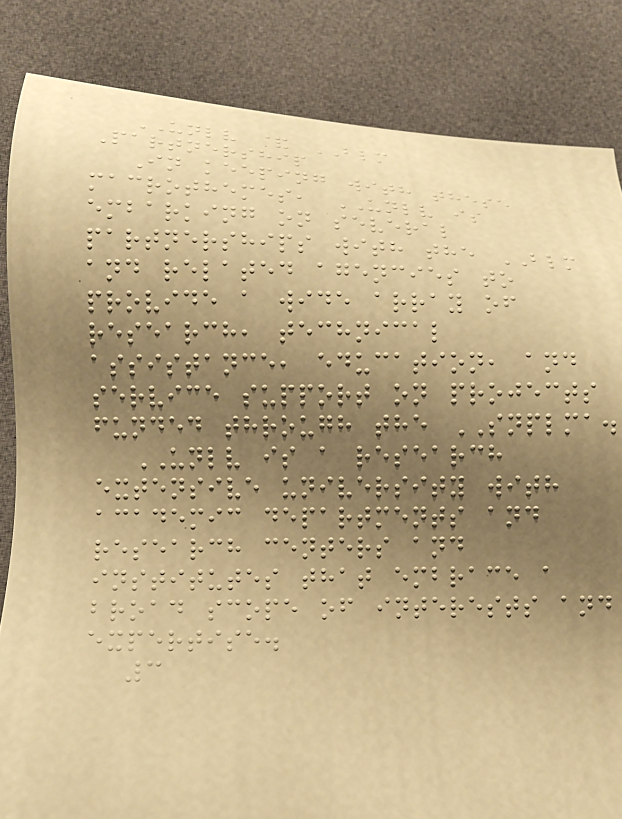UNLV & BLM
Partnership
In keeping with these
macrothemes, UNLV is
embarking on several
partnerships with the BLM
and related agencies to
provide a wide array of
research, technical
assistance, education, and
service support on projects
funded through the SNPLMA.
UNLV is a research
extensive university with
academic departments and
research centers and
institutes that embrace a
broad scope of interests and
expertise.
3
